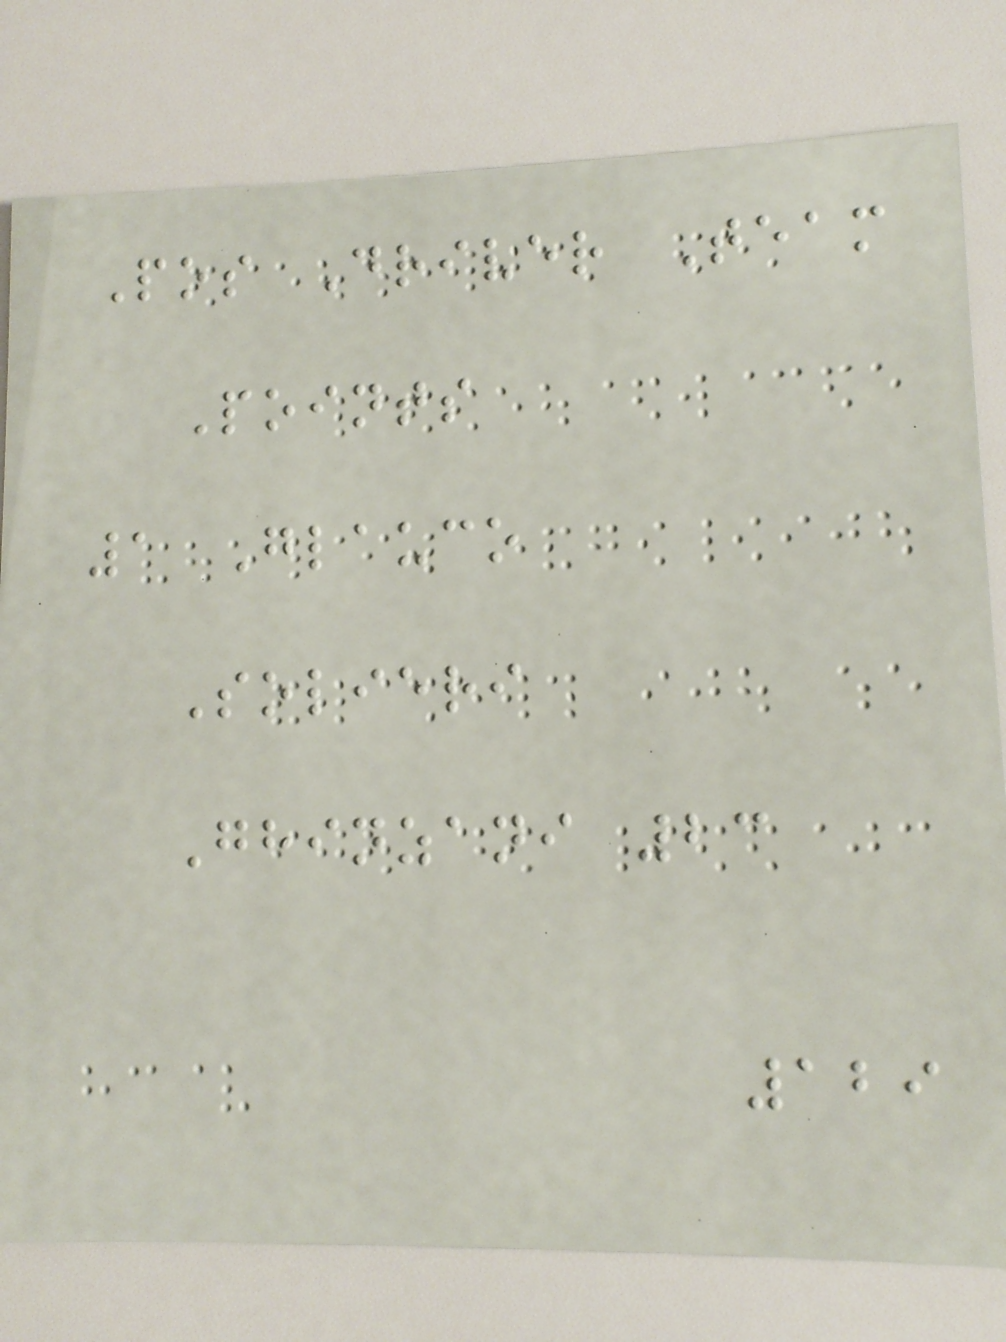Pos Driver Team
Points
1 Glauco
Solieri
Ghinzani 23
129
